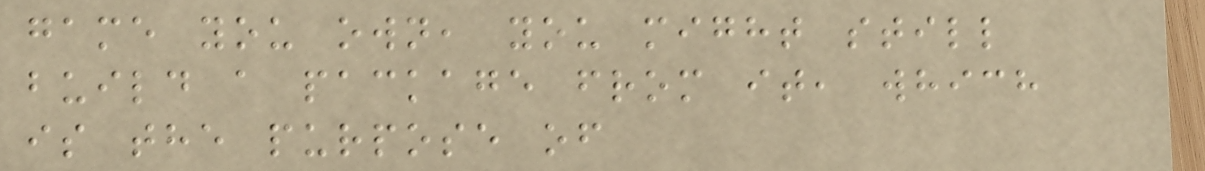game you own, you might still
build a package from it, which
is the purpose of
